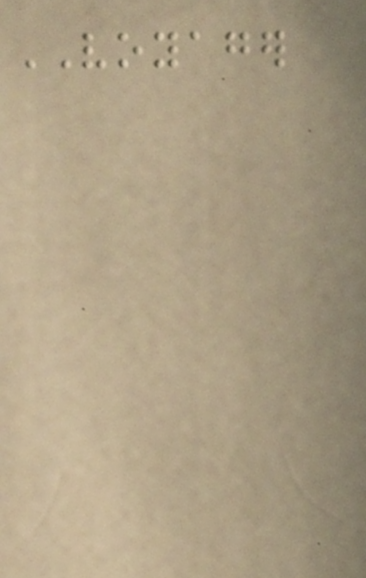VOYAGER
